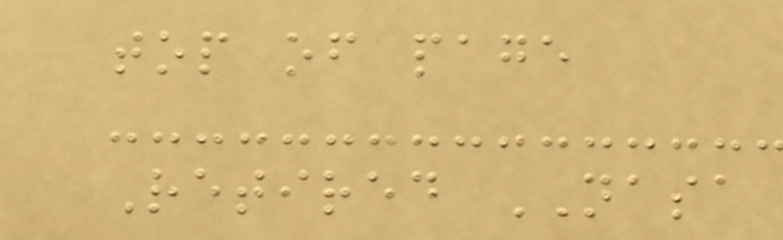top of page
Retired NASA
